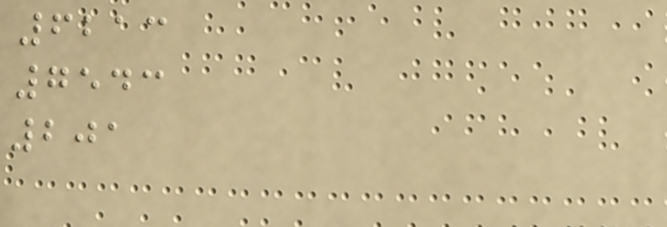6213
7543
201
